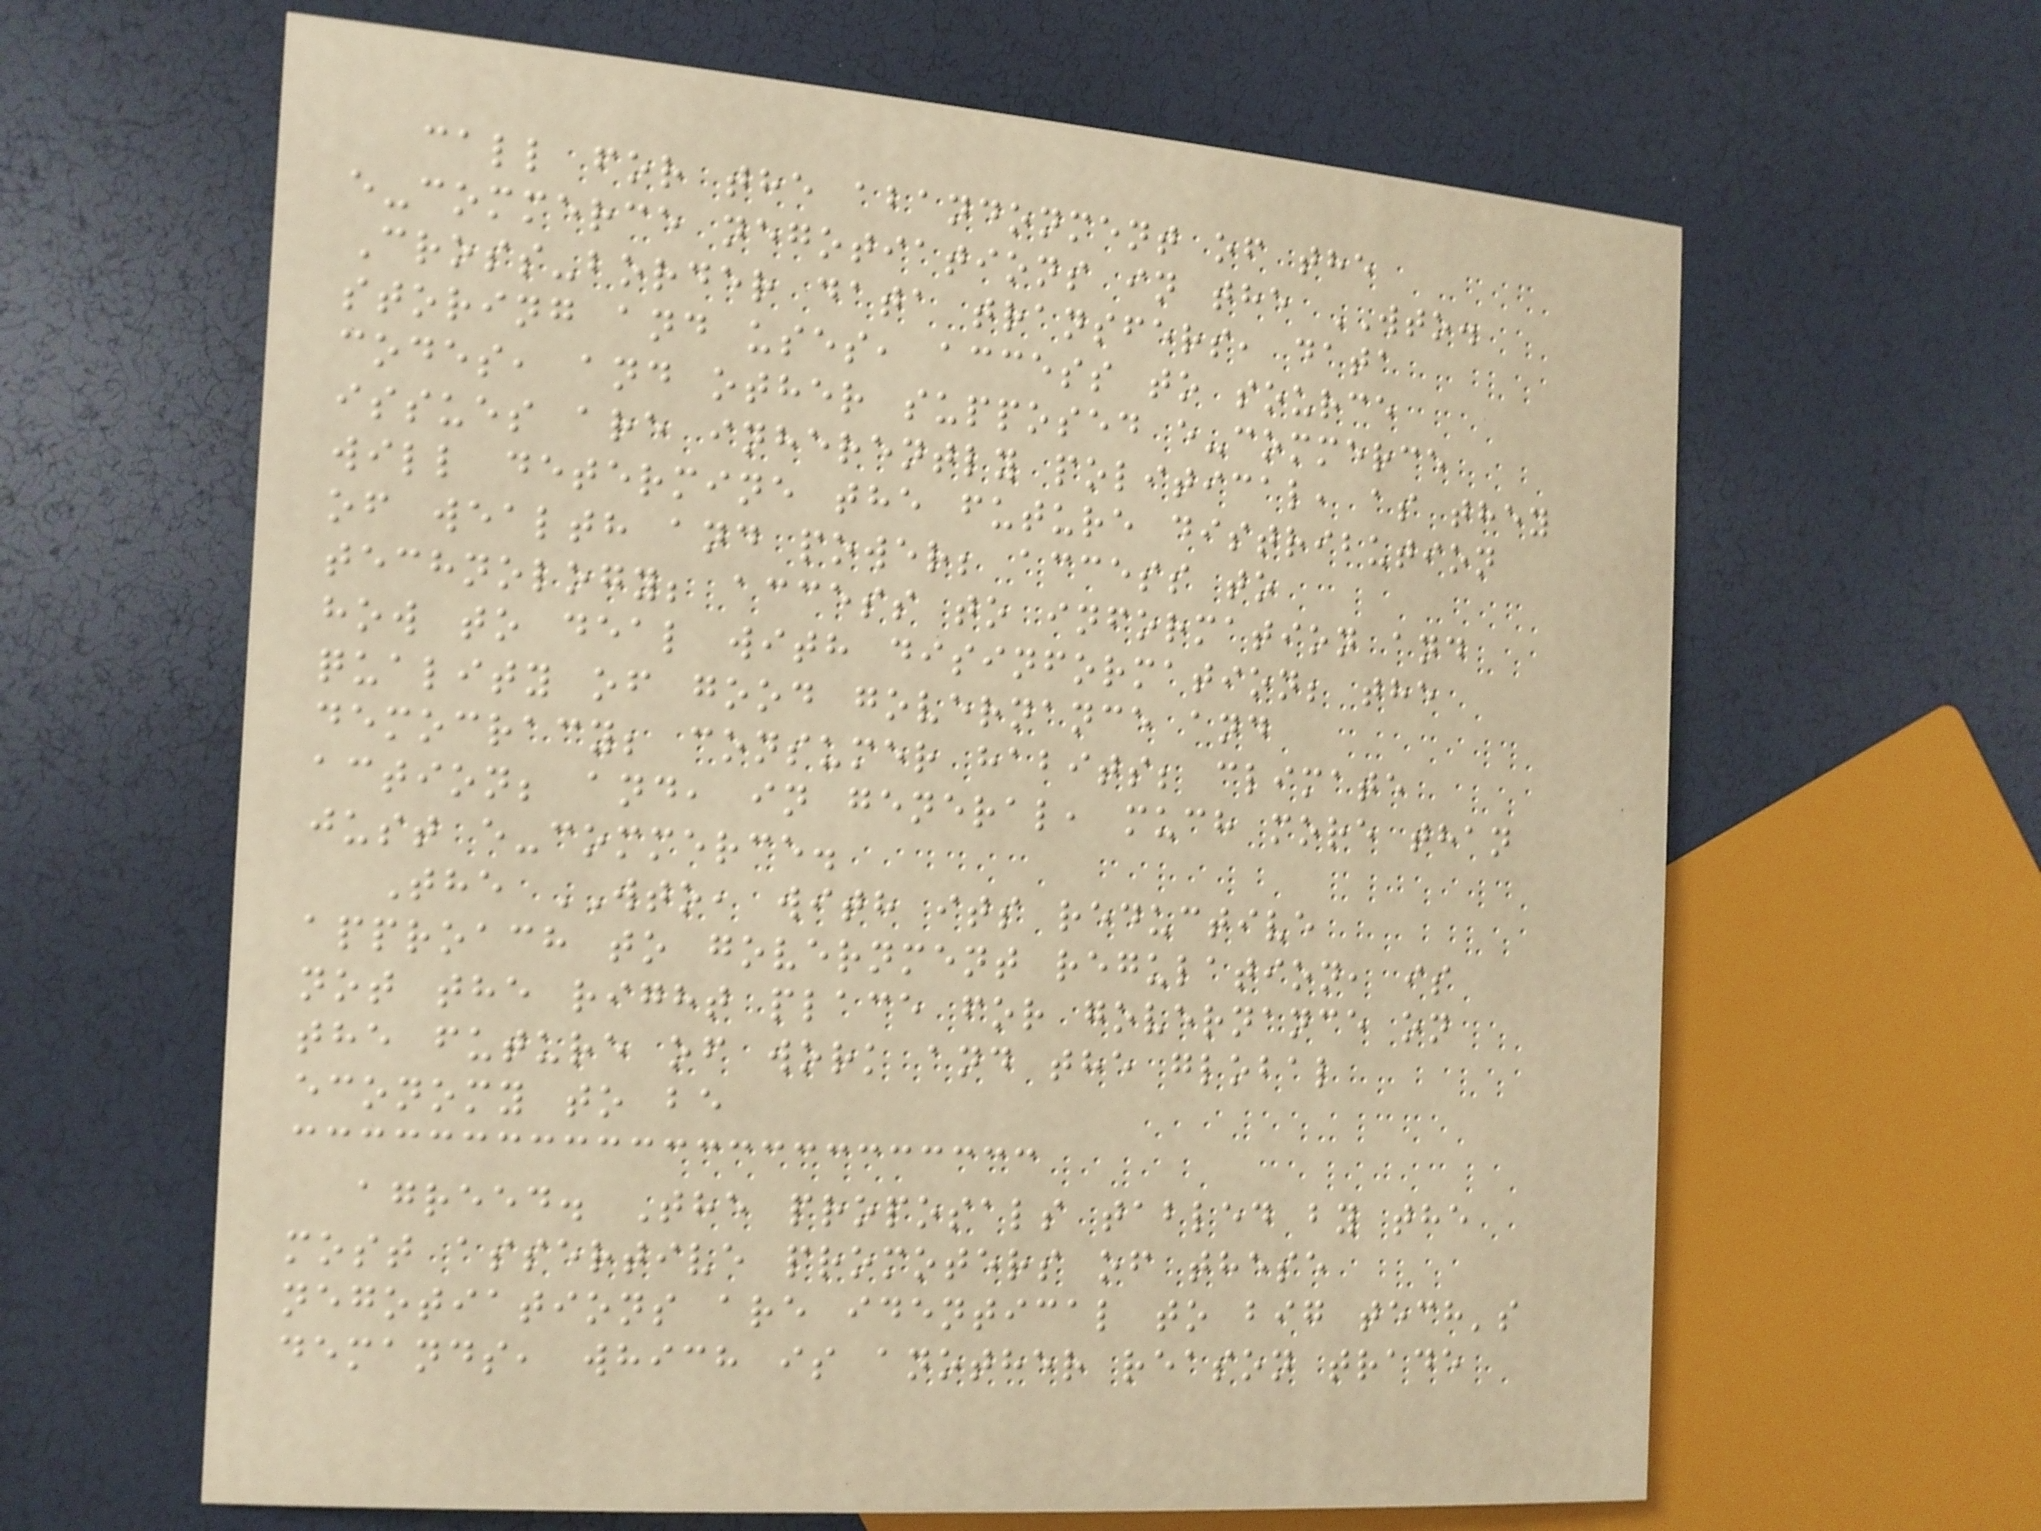call for the abandonment of the
e-commerce negotiations in the WTO.
Cross-border data transfers, data
storing and uses, access to source
codes, and other supposed e-commerce
issues are inherently political, as they
will determine the future distribution
of wealth and power; access to
technology; access to information and
how to deal with disinformation; the
quality of good governance and
democracy; consumer habits; climate
action; and, in general, much more than
just e-commerce.
The WTO, with its reductive
approach to government regulation, is
not the right place for governance on
the future of work and the global
economy to be
agreed. The proposals tabled by the
most assertive promoters of these
negotiations are identical to big tech's
demands, which is another reason trade
